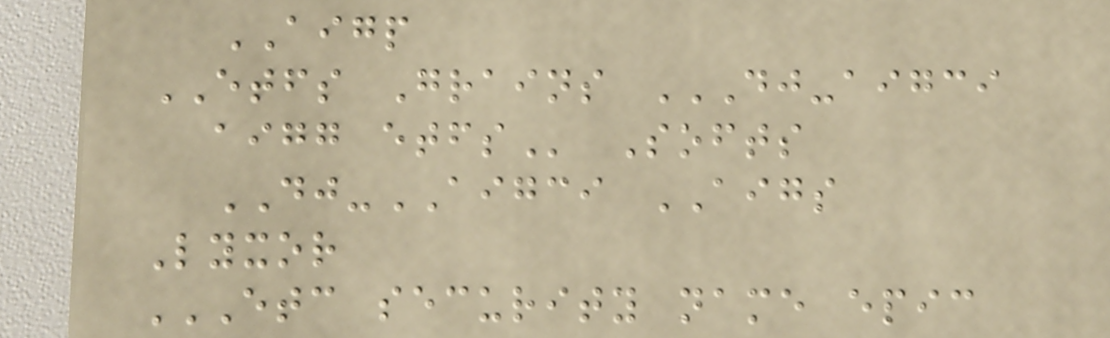AIGP
ETFS Grains DJ-AIGCI
AIGG ETFS Softs
DJ-AIGCI AIGS
Lyxor
ETC SECURITY NAME EPIC
